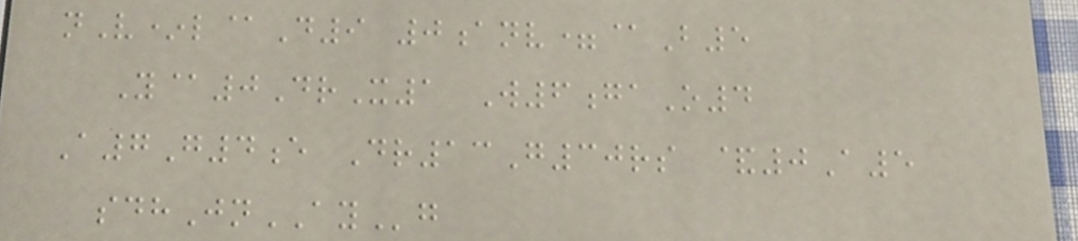nV*l@D9 0anv=@B5
Y@0DrX1 W6gaO4
A7G4e Dr13G30rs &0A5
sdhJnAYg
